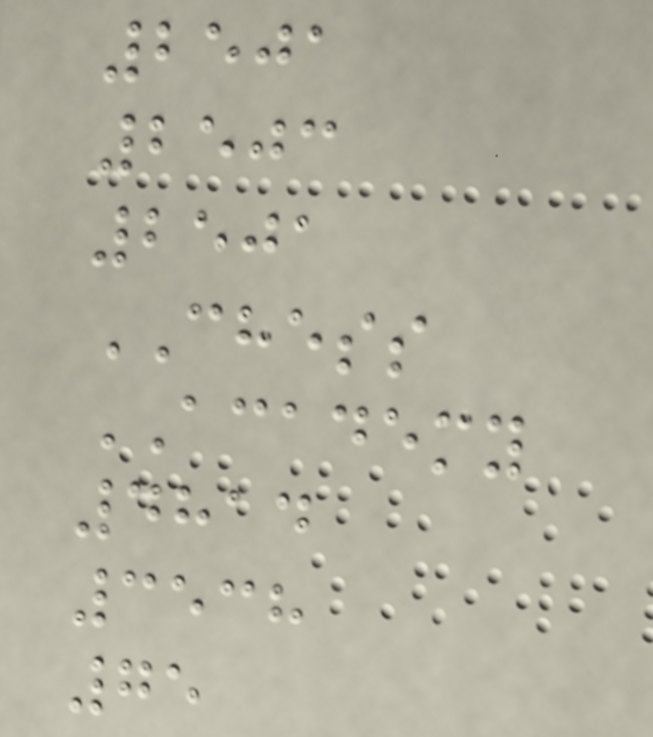2501
2503
2501
CHESS
ACADEMY
4814
3538
75
